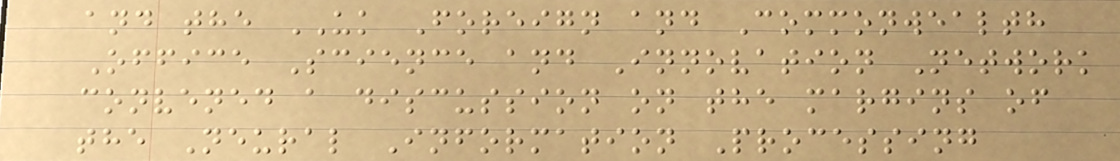and the UK Foreign and Commonwealth
Office Science and Innovation Network
convened a discussion on the margins of
the Neural Information Processing
